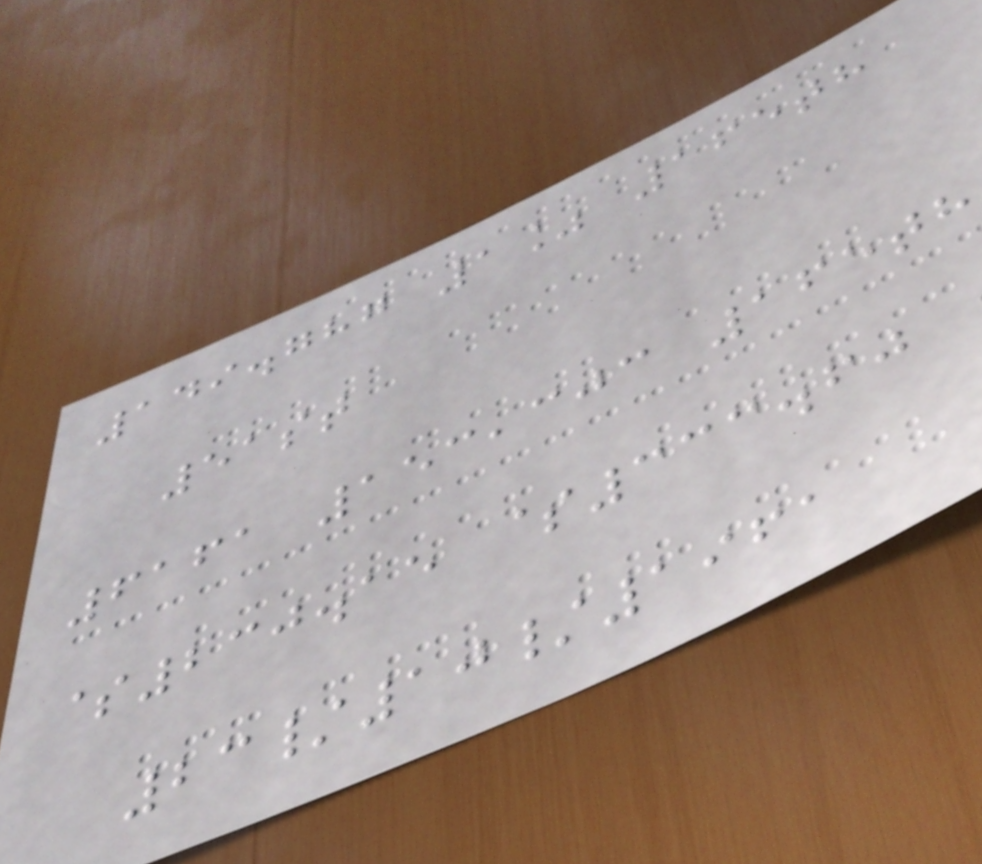149.787 1% 165th
51st
6161 153,303 165th
$230.15 $333.60
23/10/1961
